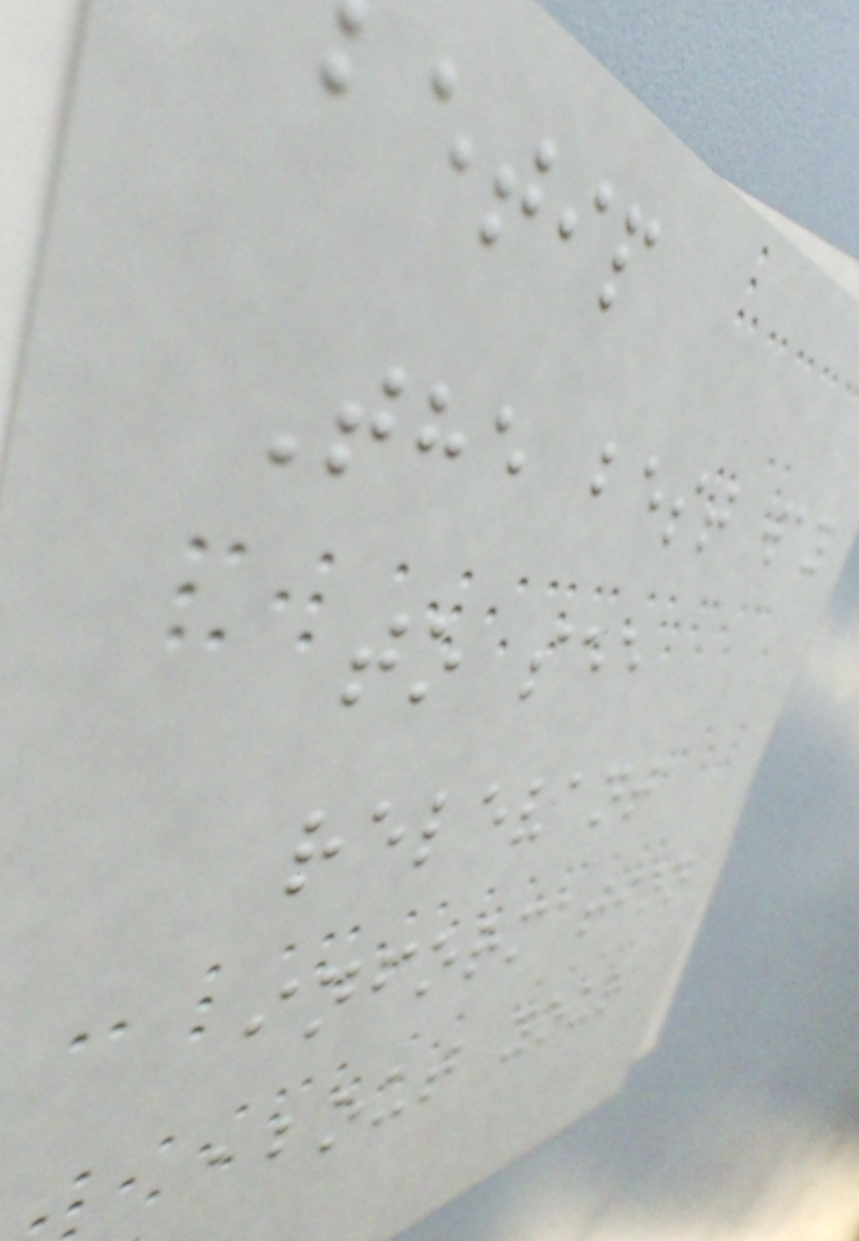betip
The best way
to see
relevant
information
about your
